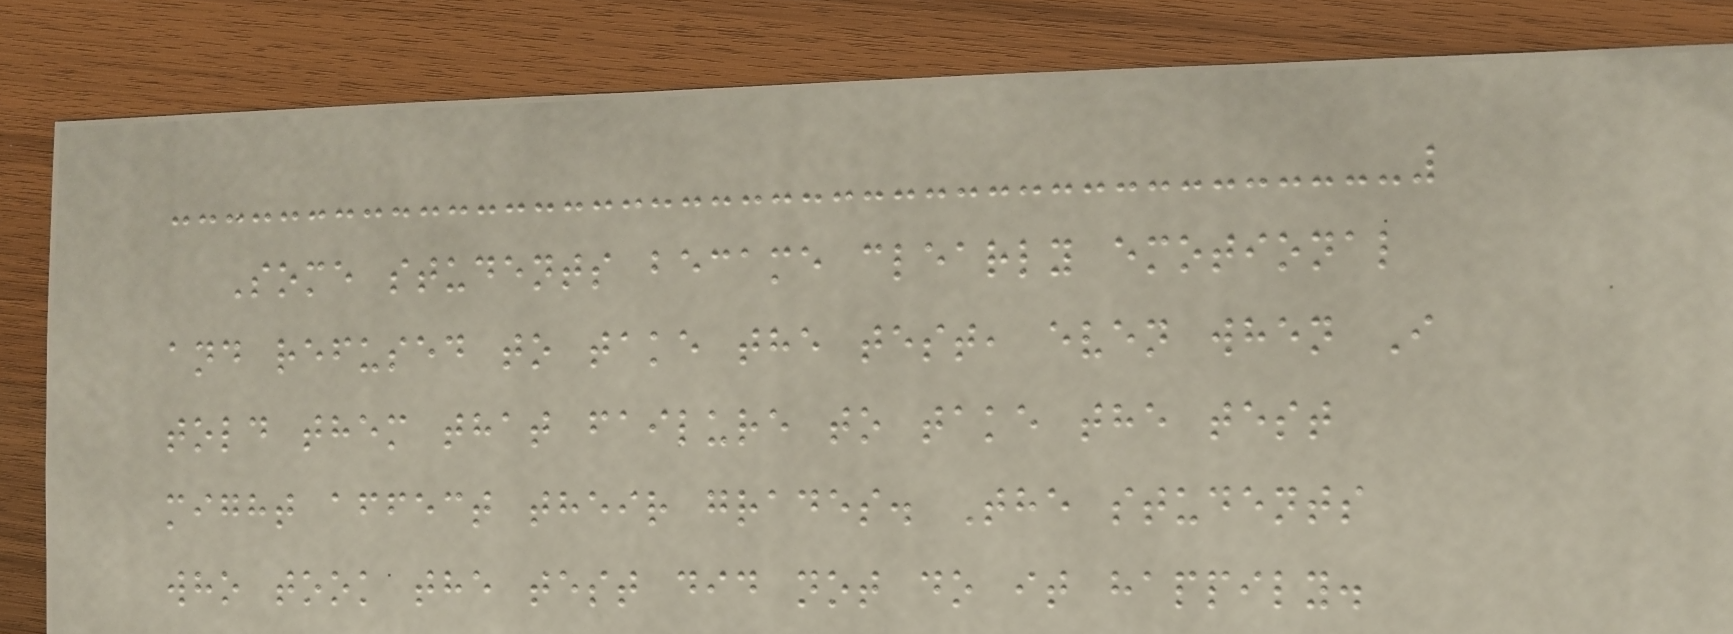Some students became clearly emotional
and refused to take the test, even when I
told them that failure to take the test
might affect their grades. The students
who took the test did not do it happily.
